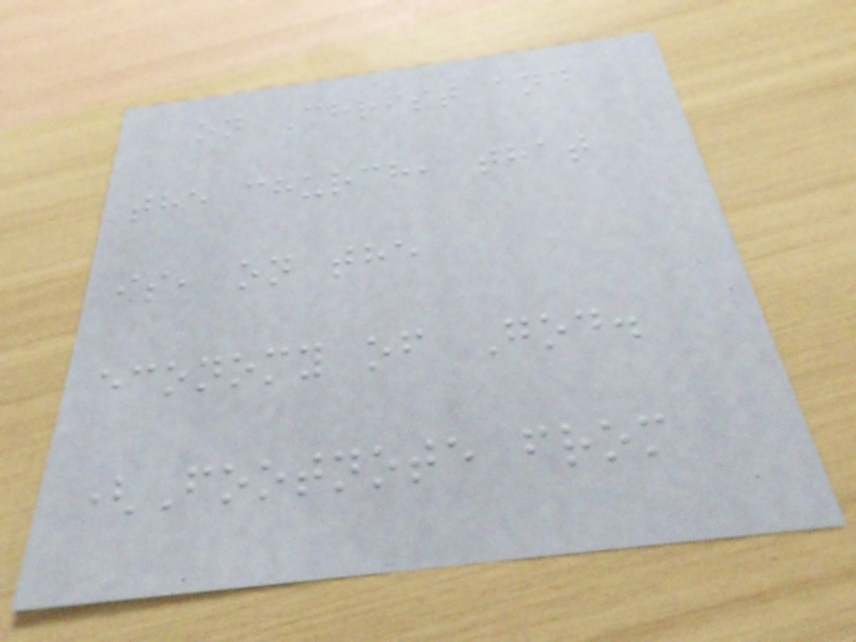on Christ and
the church, that
is, on the
economy of God.
(Footnote from
